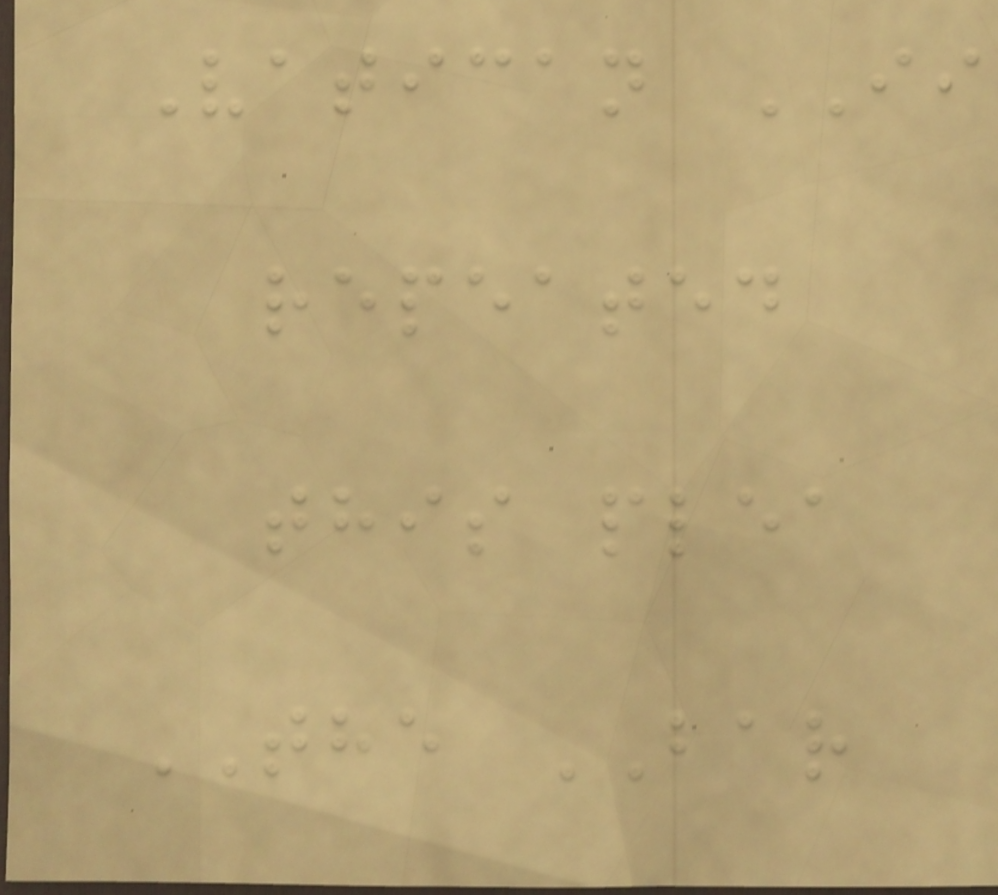Vatican II
repeated
this plea
THE BAR
